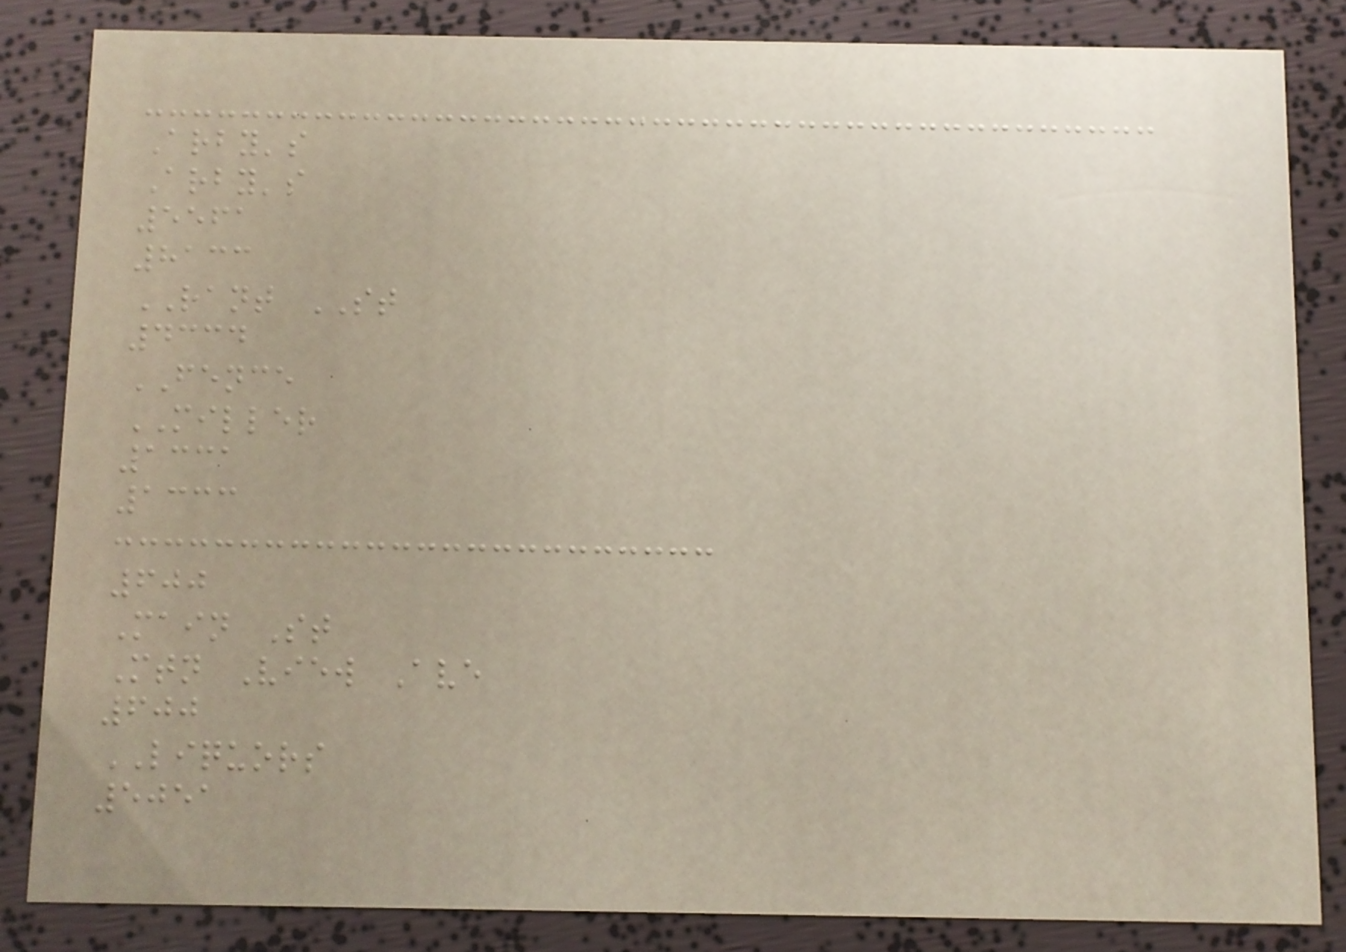Arby's
Arby's
5561
8133
RANT ST
4334
FENCE
MILLER
1331
1333
600
Main St
Mtn View Ave
600
LIQUORS
5051
